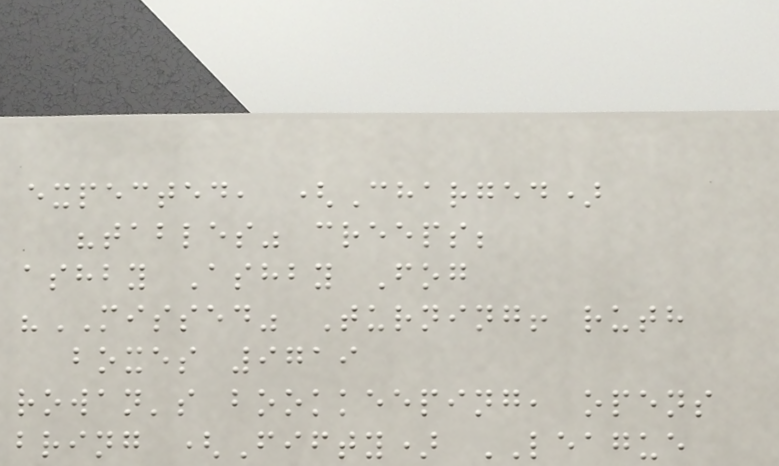expected, (Charged)
"tables" creeps;
ashby Ashby Fog
"MISSED" Turning! ruth
boxes 9719
rowan's bookkeeping, opens
bring (Fifty) LEAGUE
